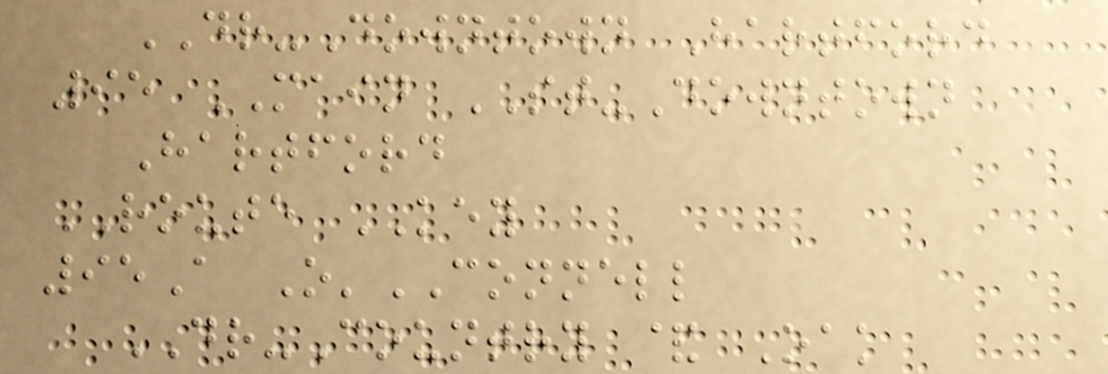DR-Downtown Hartford
95 MAIN ST-Downtown
Hartford
ROUTE KEY
95A O'CONNELL
DR-Country & Oak
